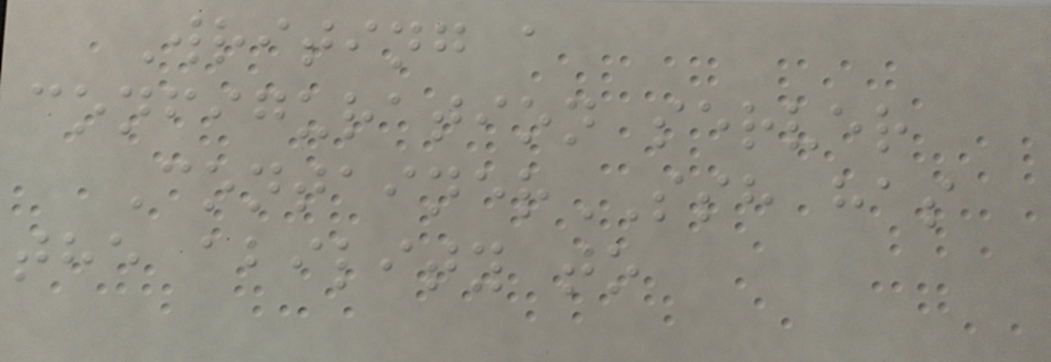Writing a
configuration server
ContainerSSH has
the ability to
